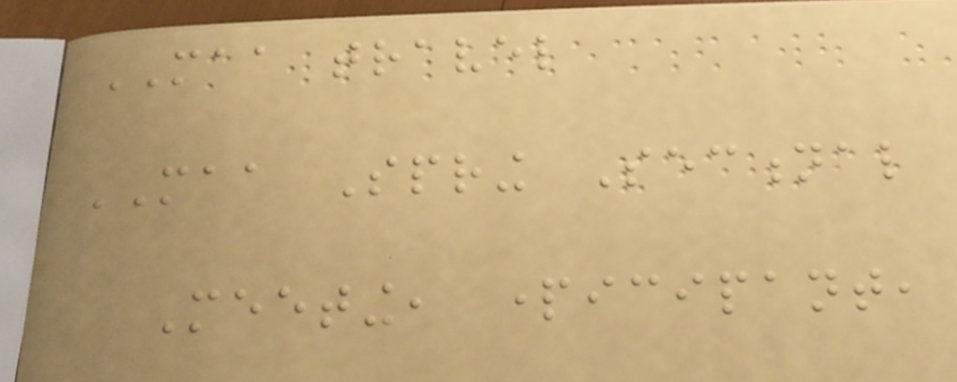MAA travel
MAA Spring Sectional
Meeting, participant,
